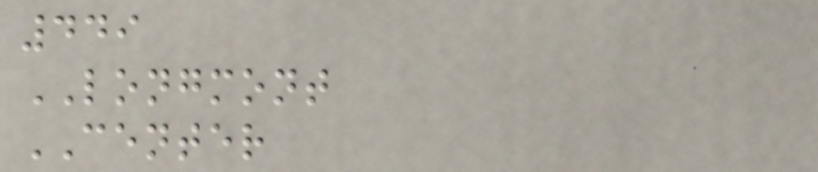449
LONGMONT
CENTER
